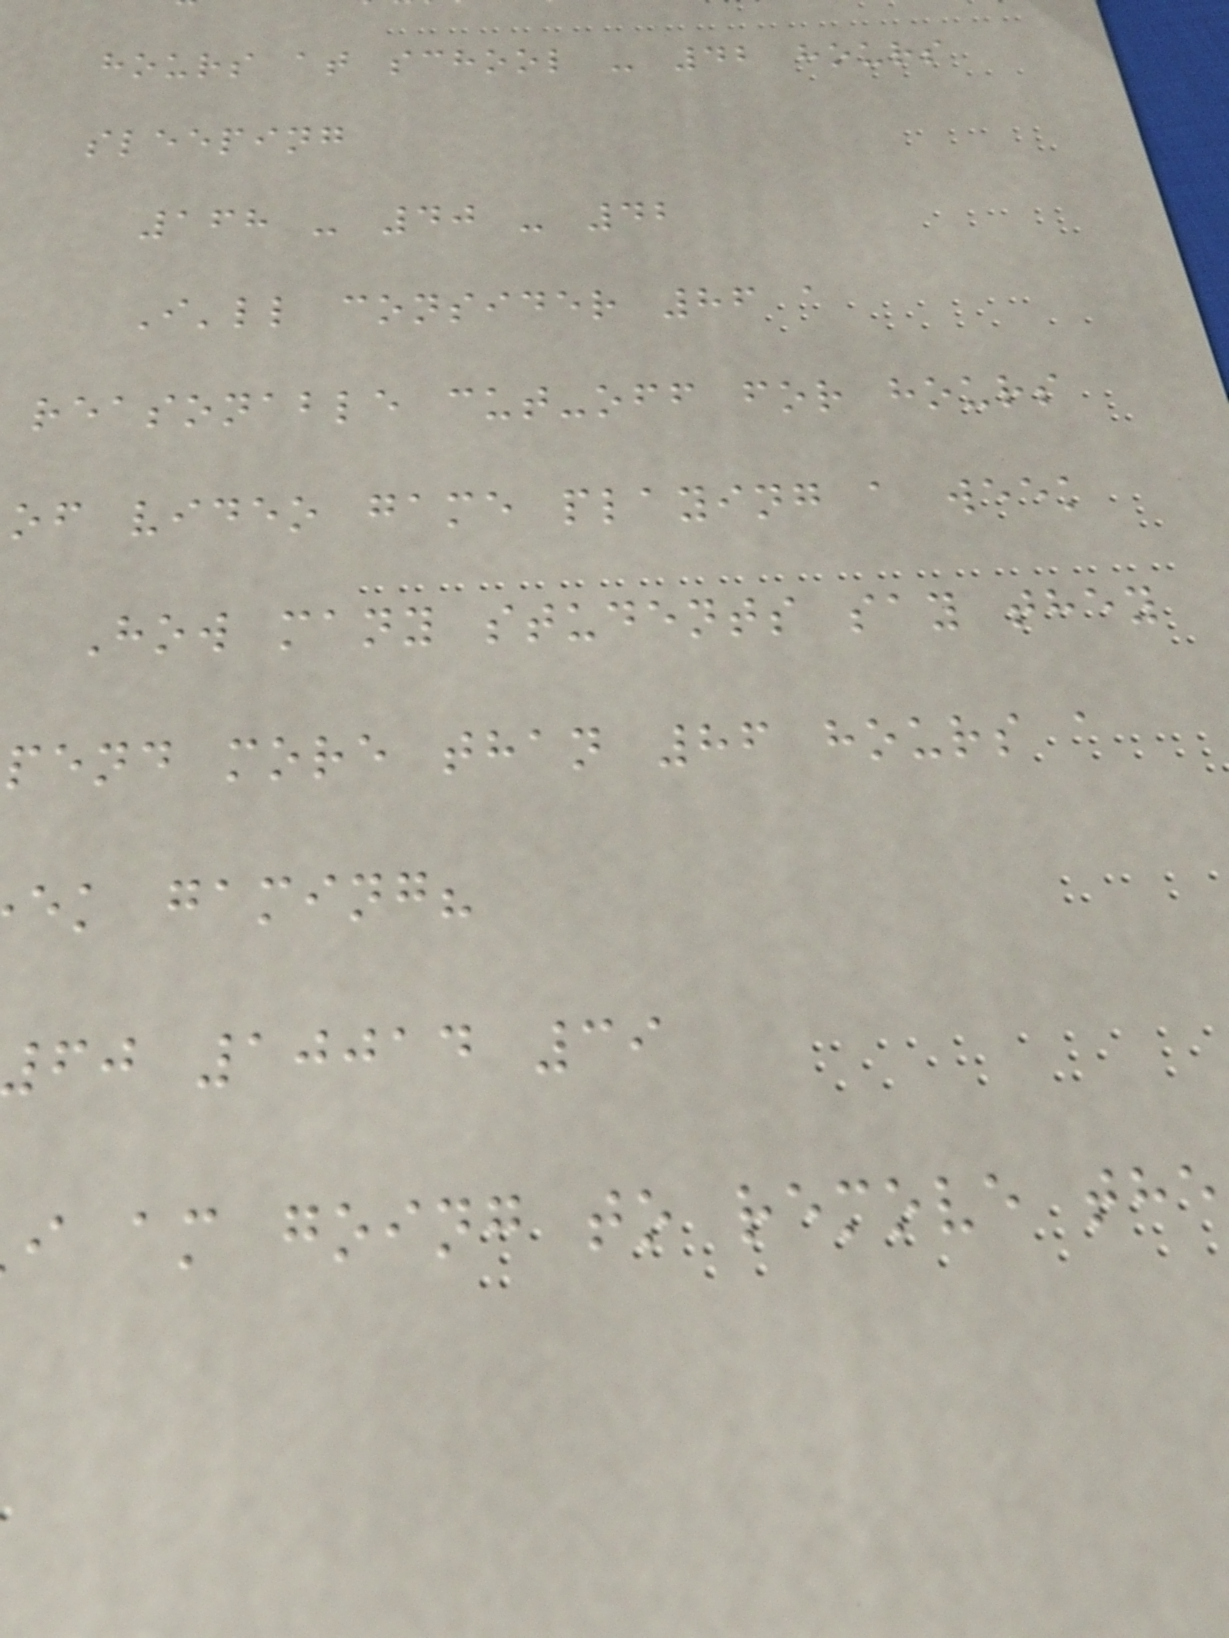hours at school - 42 hours
sleeping
168 - 40 - 42
I'll consider 86 a
reasonable cut-off for hours
of video game playing a week
How many students say they
pend more than 86 hours a
ek gaming?
fj 10014 39
i am going to remove the
